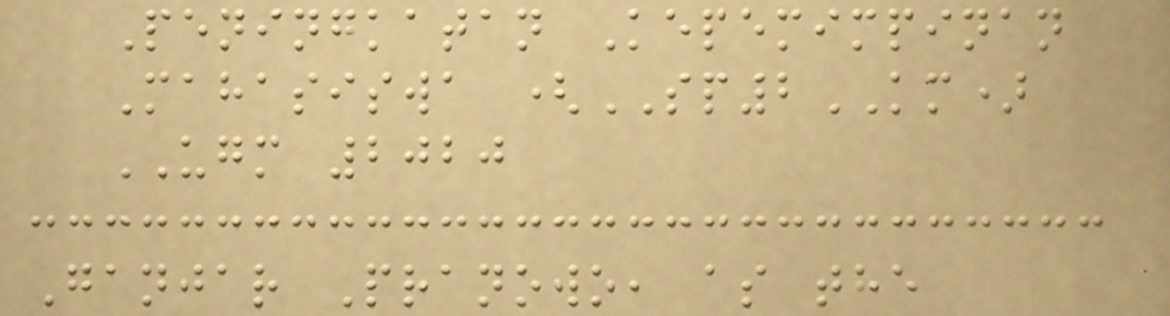Peningkatan Kepemimpinan
Mahasiswa (SP2KM)
UGM 2020
Ganjar Pranowo, as the
